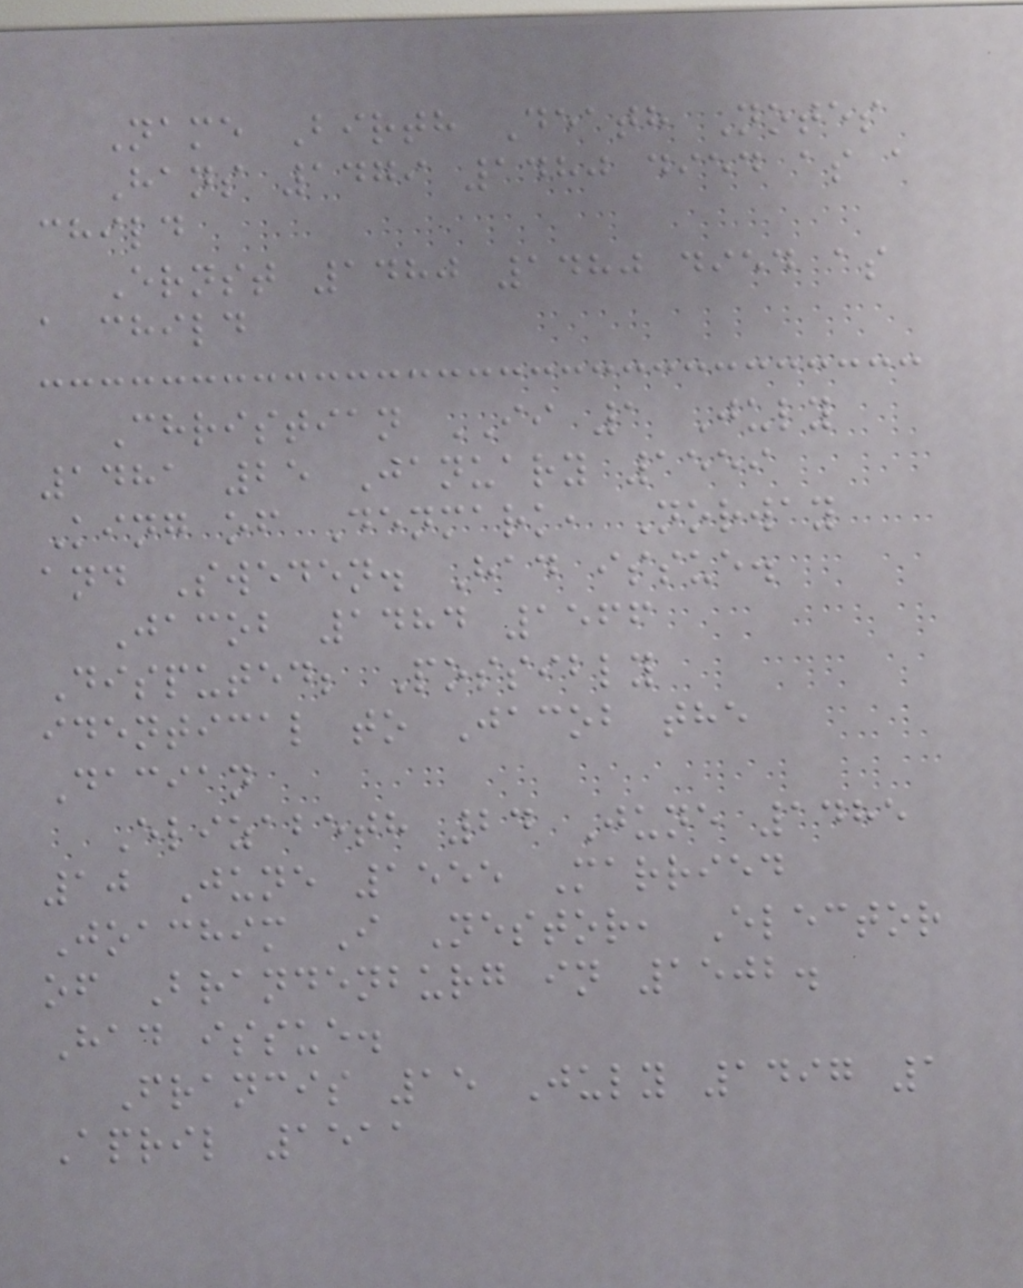Name Birth Death Notes
Hans 1479 1480 died as a
child
Ernst 1480 1480 died as
a child
Christian II 1 July
1481 25 January 1559
King of Denmark, Norway
and Sweden. Had issue.
Jacob 1484 1566
Disputed; Possibly
identical to Jacob the
Dacian
Elizabeth 24 June 1485
10 June 1555 Married
Joachim I Nestor, Elector
of Brandenburg in 1502.
Had issue.
Francis 15 July 1497 1
April 1511
